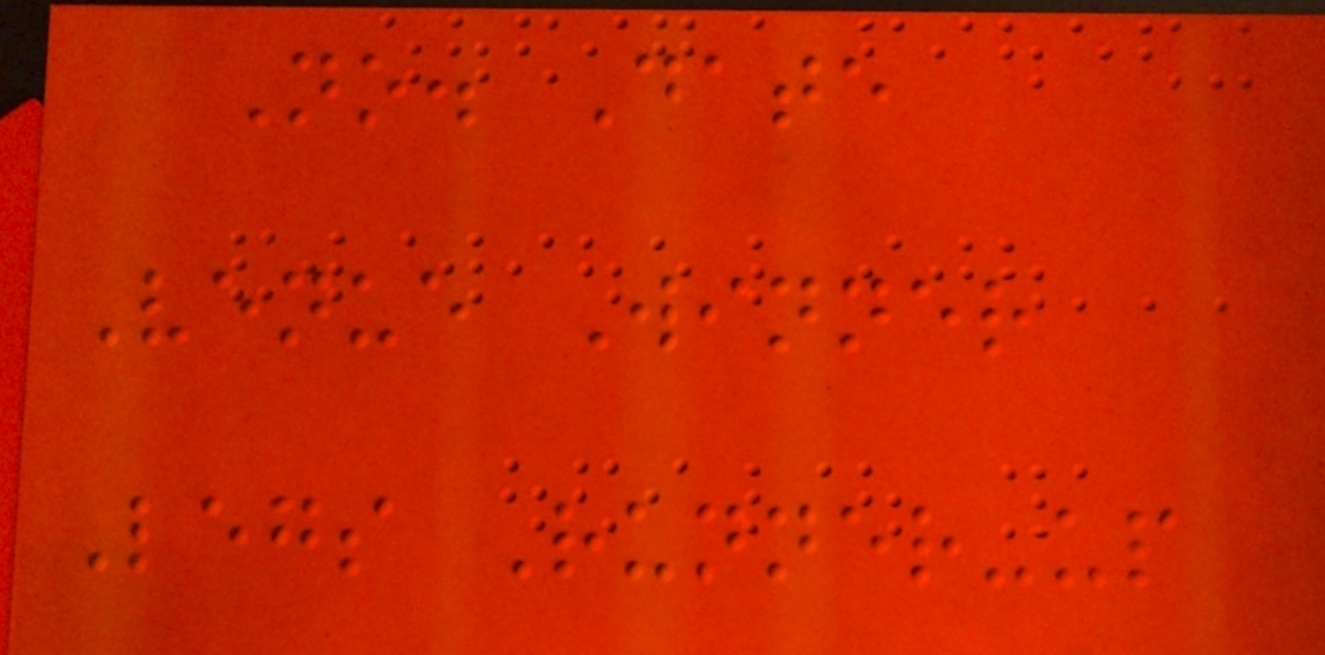No. Date
Venue Winner
Legs Runner-up
